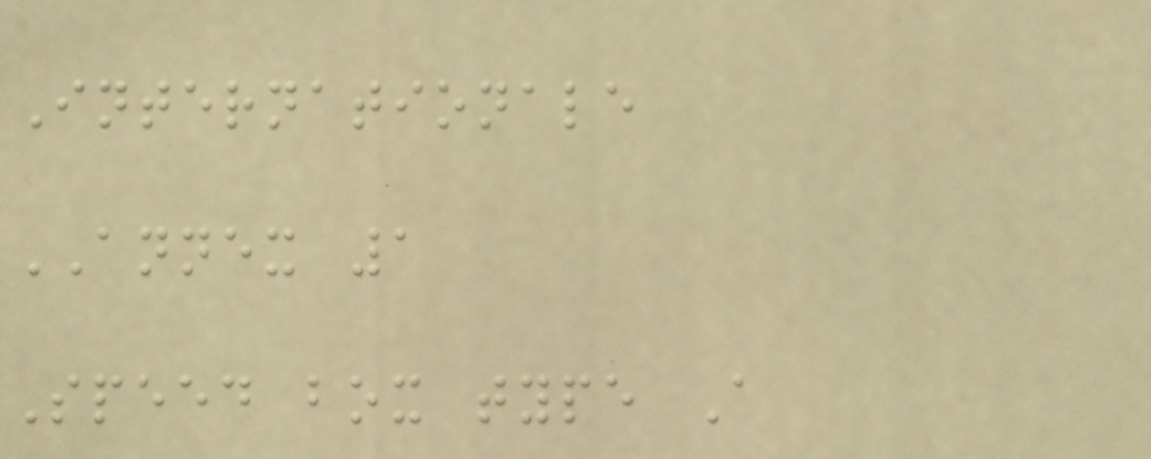Internationale
ANNEX 1
Speed box type A
